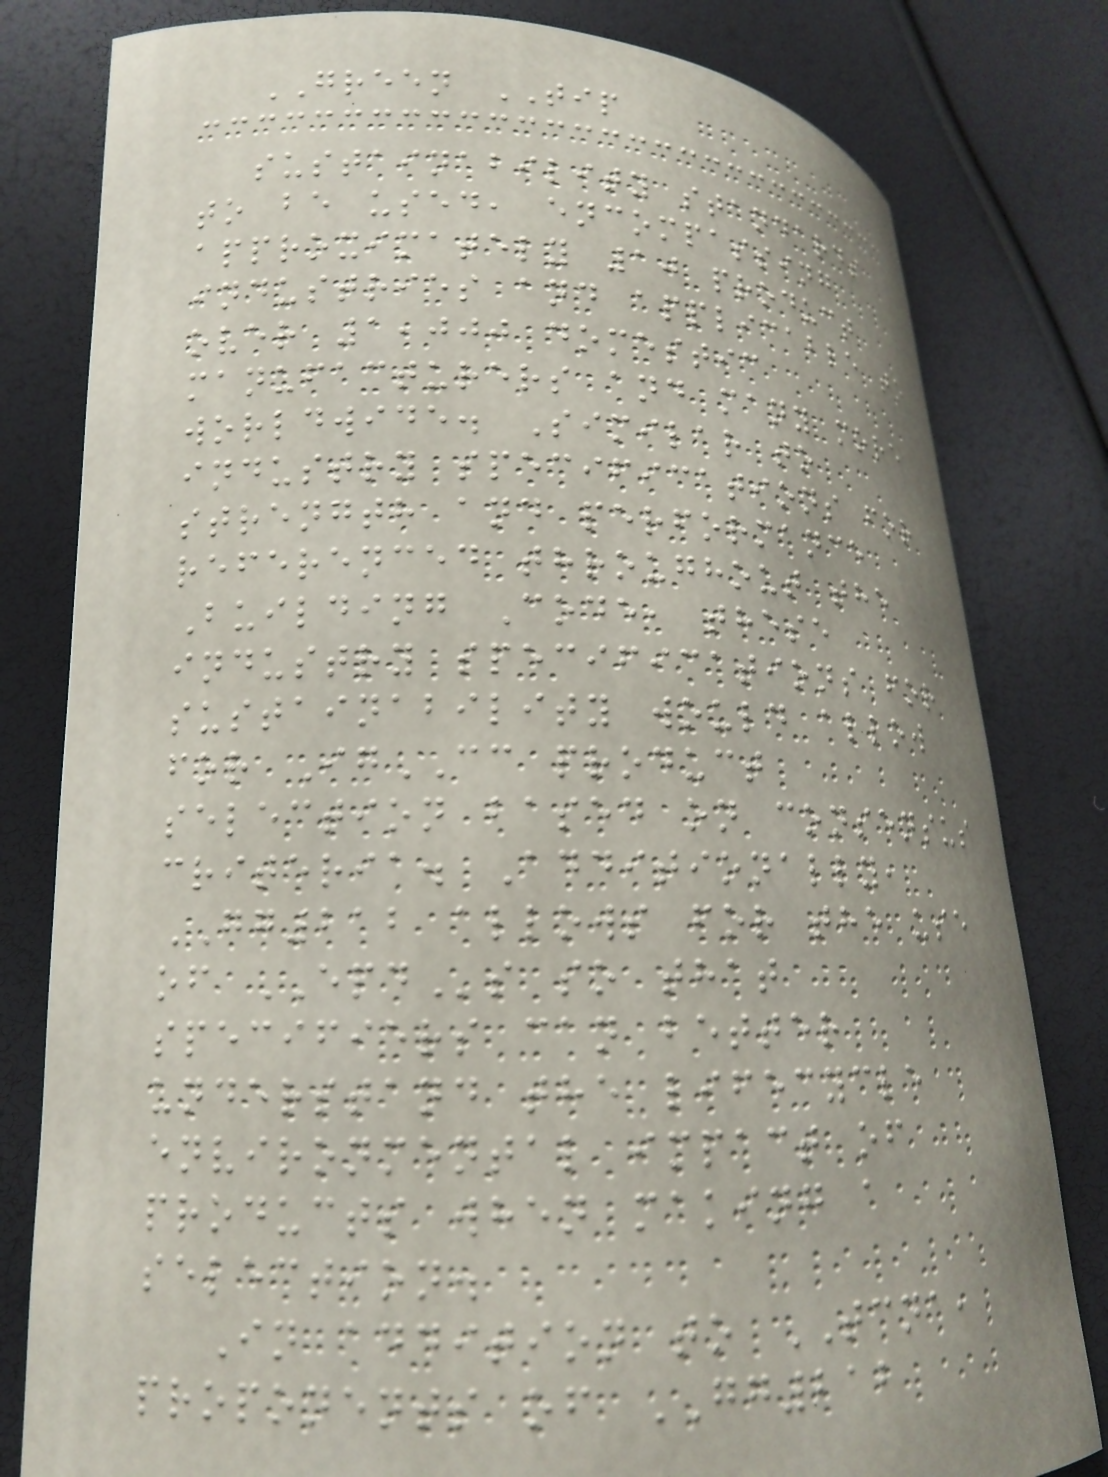GREEN TIP
sustainability standards
to be used, encompassing
approximately 10 product
industries and applicable to
over 1,000 domestic
manufacturers and many more
worldwide. Similar to
industry specifications for
strength and performance
referenced throughout the
Building Code, these
industry specifications for
sustainability would allow
for IgCC product
selection based on consensus
criteria. Additionally,
GG212 allows for the use
of EPDs so that
specifiers can better
understand the lifecycle
environmental impact of
products when making a
selection.
In addition to TCNA,
proponents of GG212
